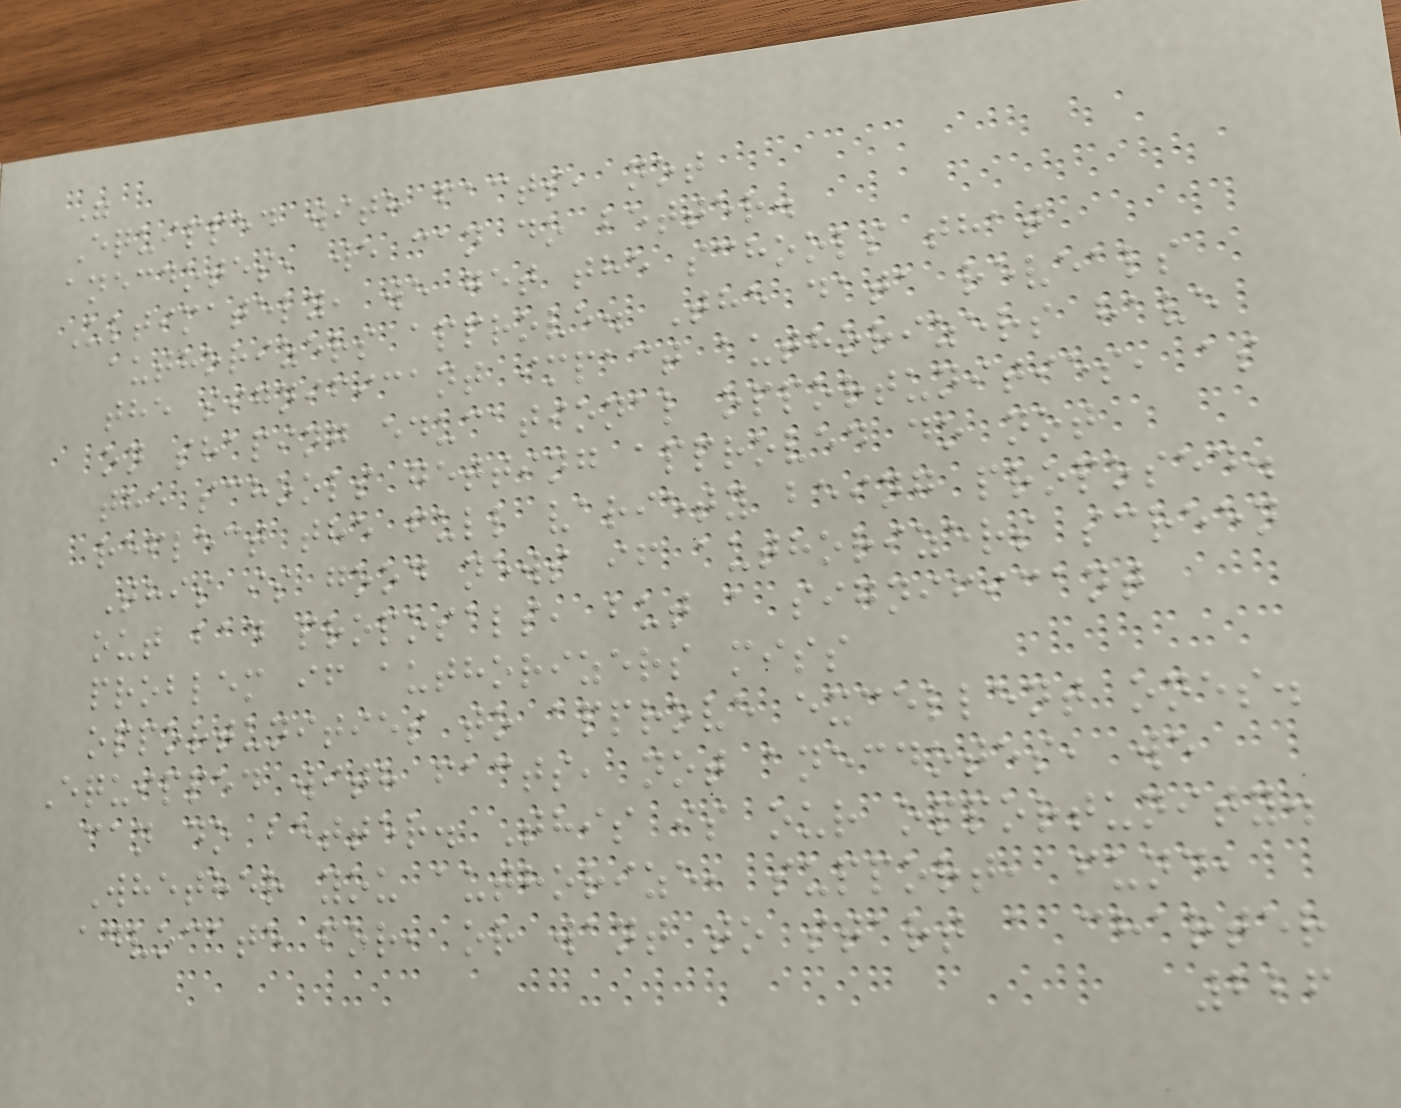"
Equipped with facts, not
anecdotes, we can do better.
Ultimately, we get the schools that
authorizers approve. The data reveals
the significant impact authorizers have
on shaping educational opportunities, as
the schools getting approved do not
reflect the full variety being proposed.
This is good news if authorizers screen
out bad proposals, but a significant
problem if authorizers miss
opportunities to approve excellent ones.
Equipped with facts, not anecdotes, we
can do better. This is our opportunity.
Whether you authorize, support, fund,
advocate for, or want to start a charter
226
